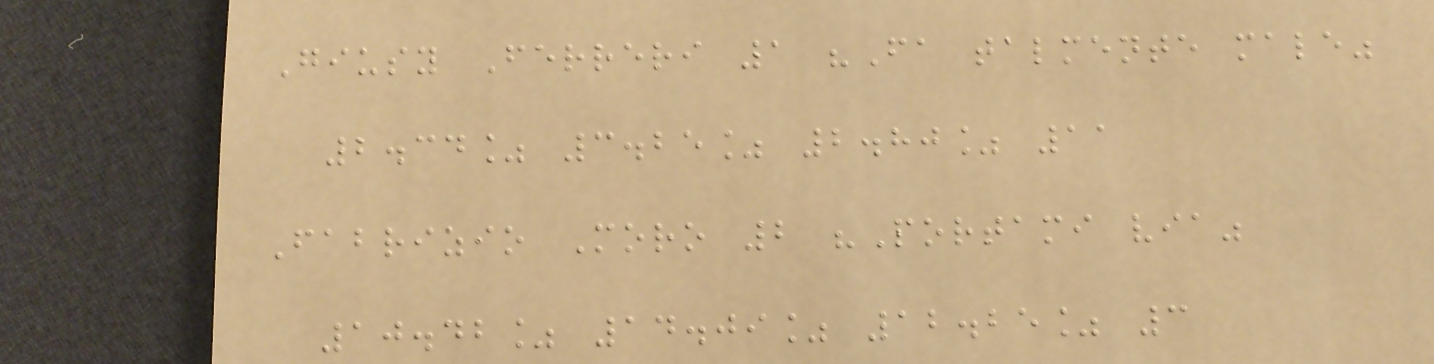Giusy Ferreri 1 "Fa talmente male"
2.34% 3.25% 2.80% 11
Fabrizio Moro 2 "Portami via"
10.42% 14.09% 12.25% 3
